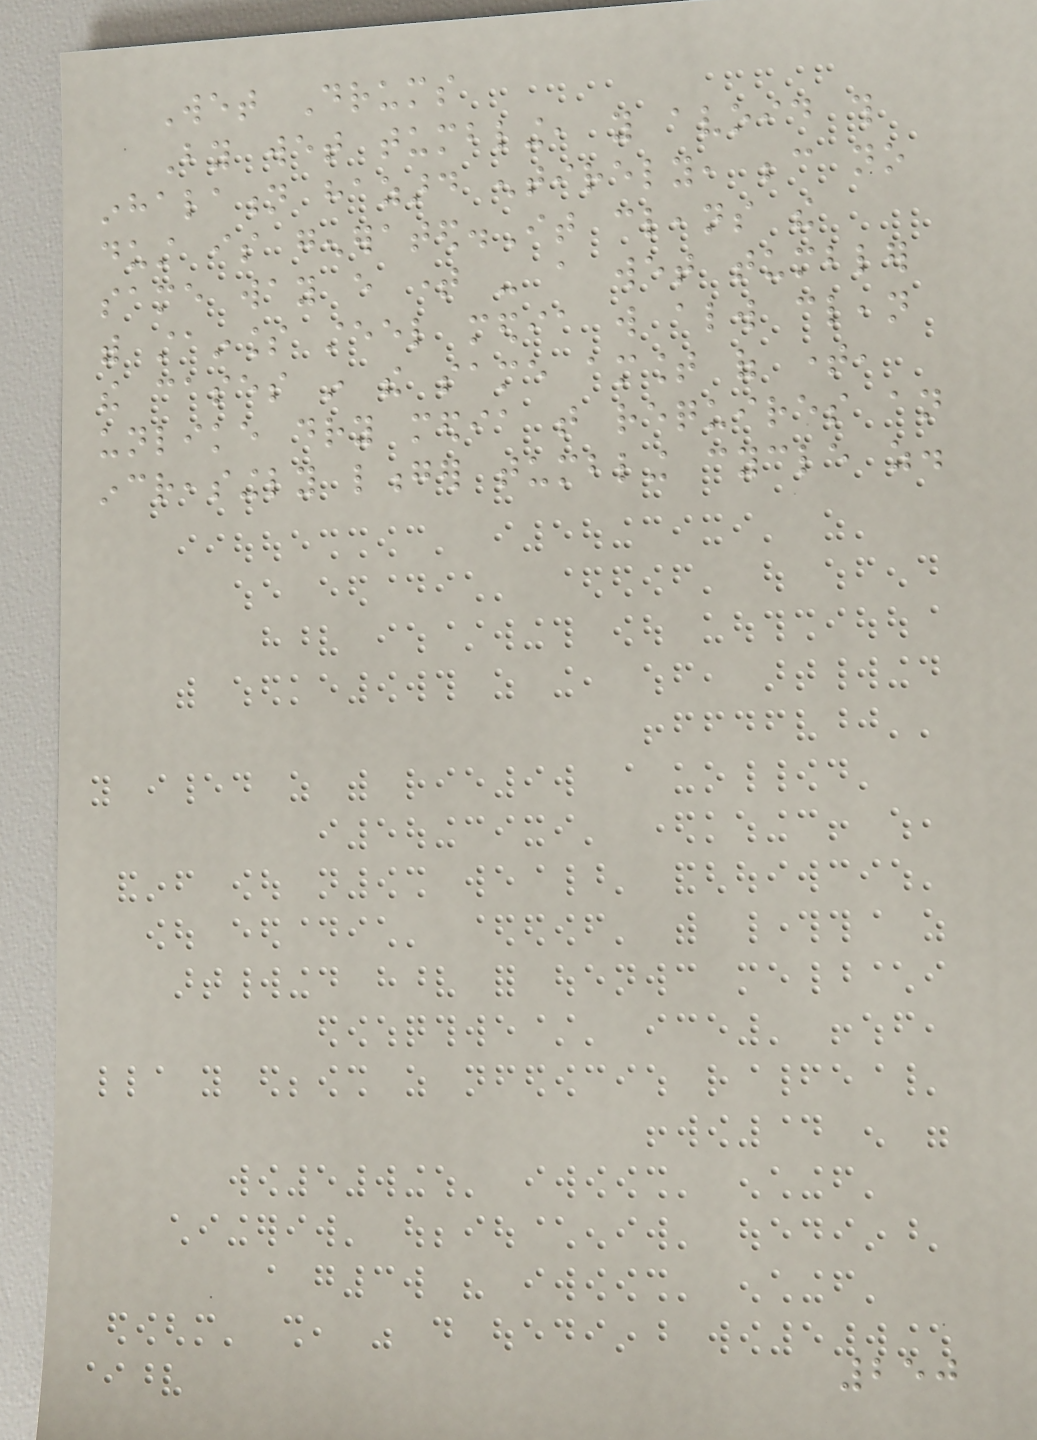Wet Drums
By wet tumbling, you avoid this
inhalation hazard entirely, because no
dust is generated.It cleans the
same way every time - a wet tumbler
with stainless steel media will always clean
the cases in the same amount of time,
unlike dry media that requires an
increasingly longer tumbling cycle as.
250
